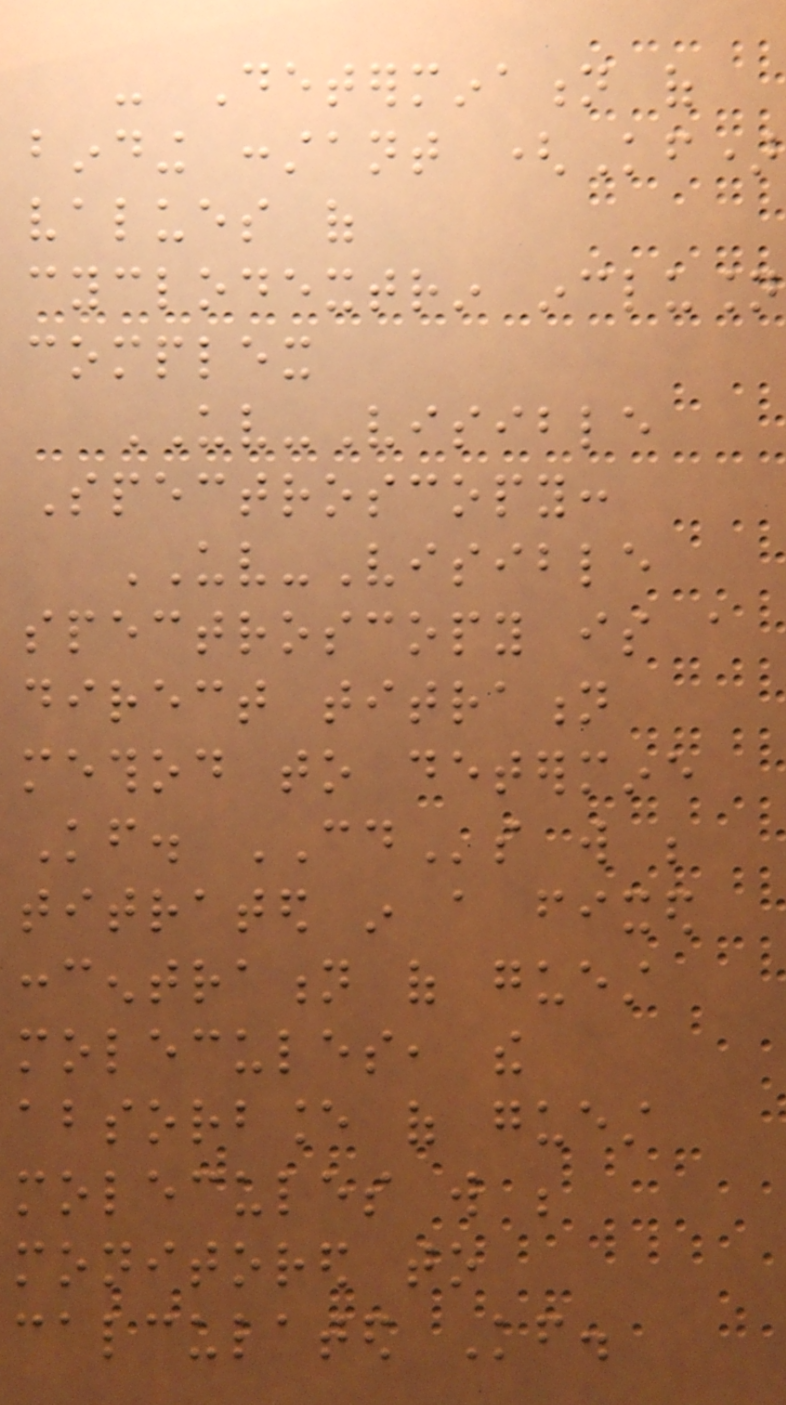- Determination of
binding constant (Kf)
values of
cyclodextrin inclusion
complex
UV-Visible
Spectroscopy:
UV-Visible
spectroscopy is a
direct titration
method to determine
Kf. CDs will be
titrated in a fixed
concentration of guest
molecules, the
absorbance of guest
molecules will be
monitored to
calculated Kf.
